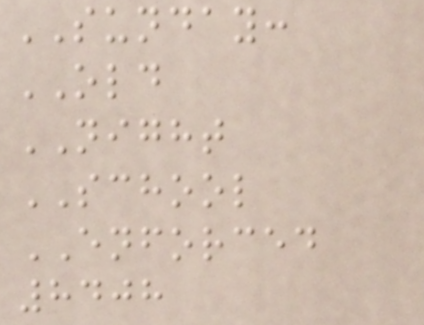SUNDAY:
OLD
NIGHT
SCHOOL
ENFORCED
8408
